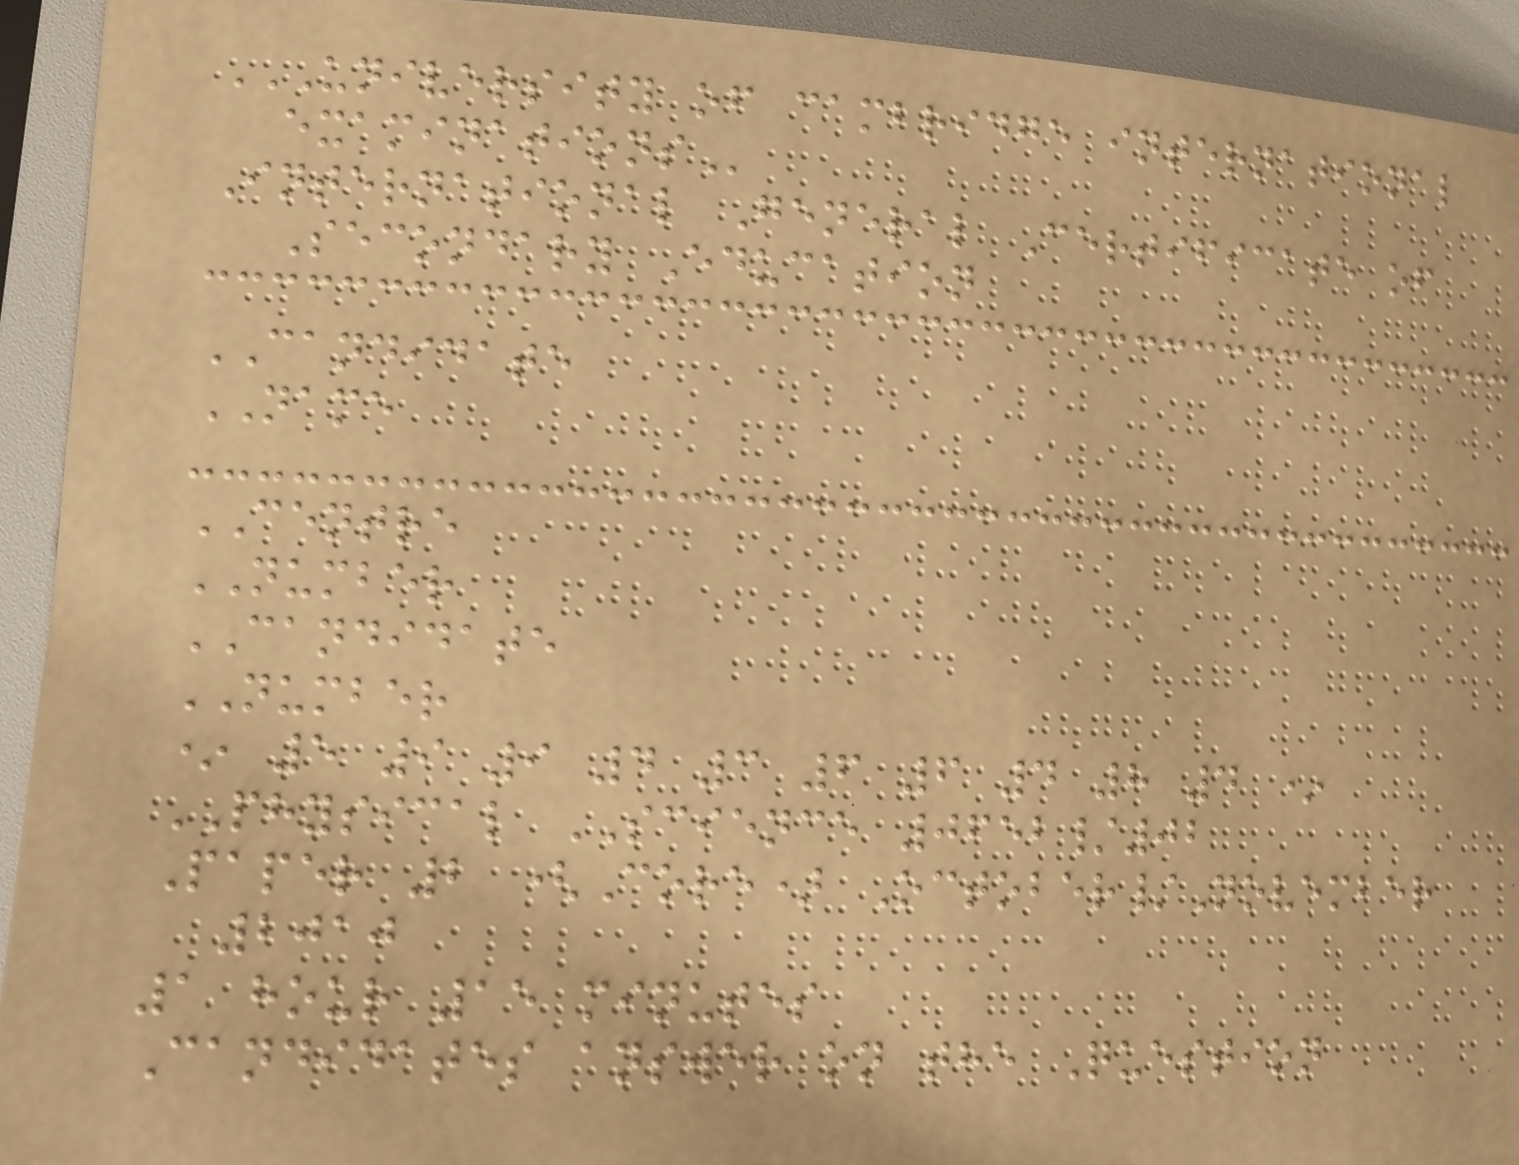UNIVERSITY OF CAMBRIDGE INTERNATIONAL
EXAMINATIONS
International General Certificate of
Secondary Education
CANDIDATE
NAME
CENTRE
NUMBER
CANDIDATE
NUMBER
* 5 9 9 4 3 6 6 4 8 4 *
PHYSICAL SCIENCE 0652/02
Paper 2 (Core) October/November
2010
1 hour 15 minutes
Candidates answer on the Question
